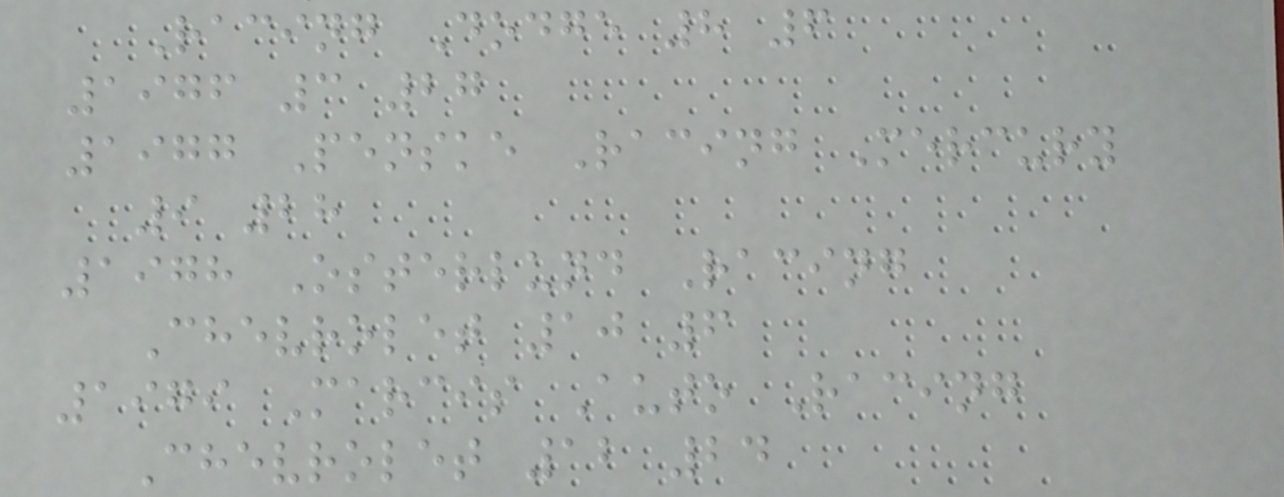Racing Dodge 8 6
1976 3 27
1977 Penske Racing Mercury
9 28
1978 Osterlund Racing
Chevrolet 10 6
1979 Marcis Auto Racing
Chevrolet 12 24
